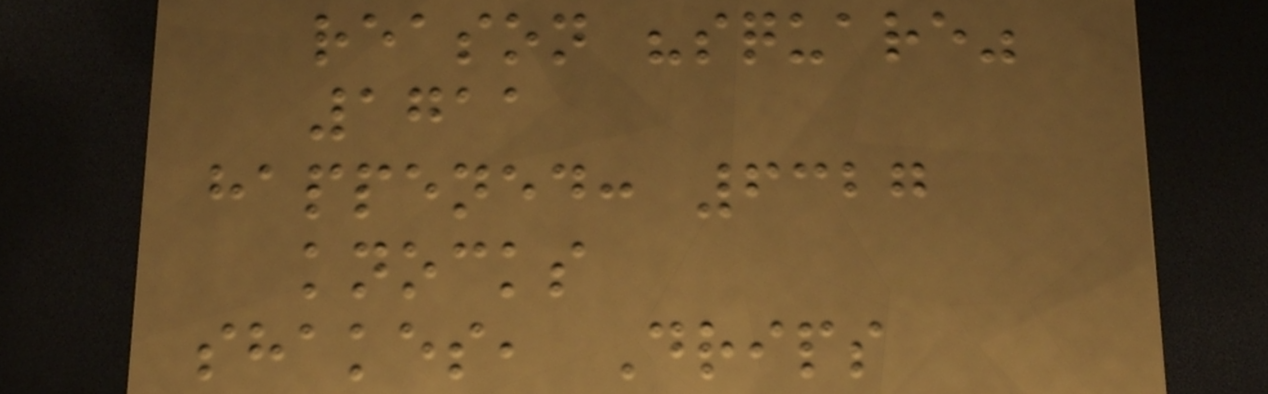reason "square"
1711
happened: 6327
knocks
shakes, Drips
